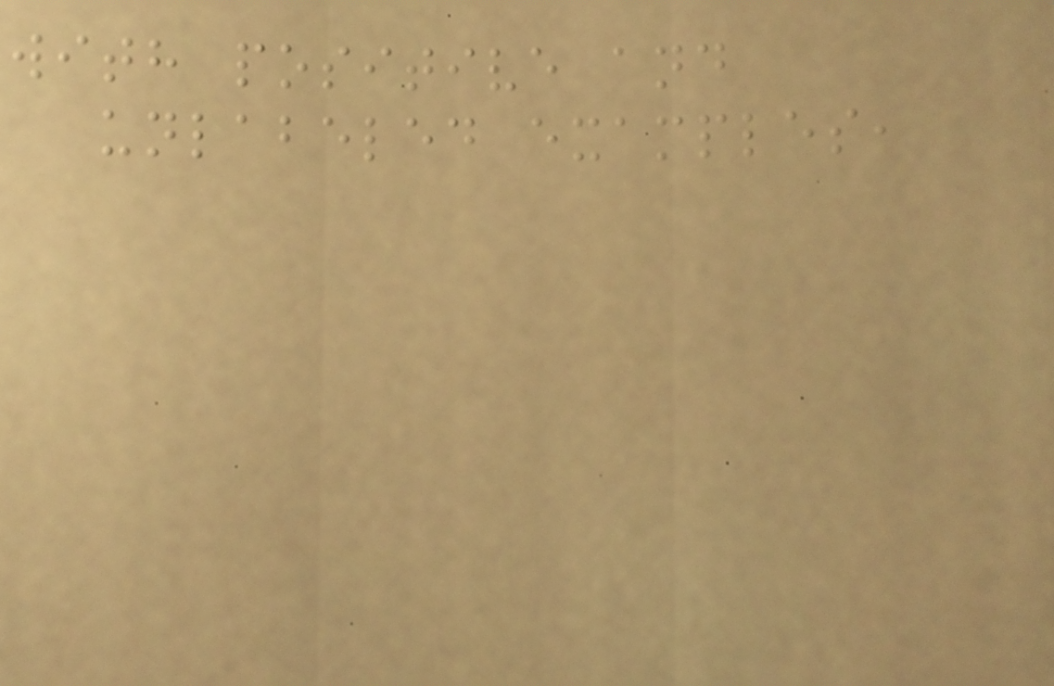with positive and
unlabeled examples,
